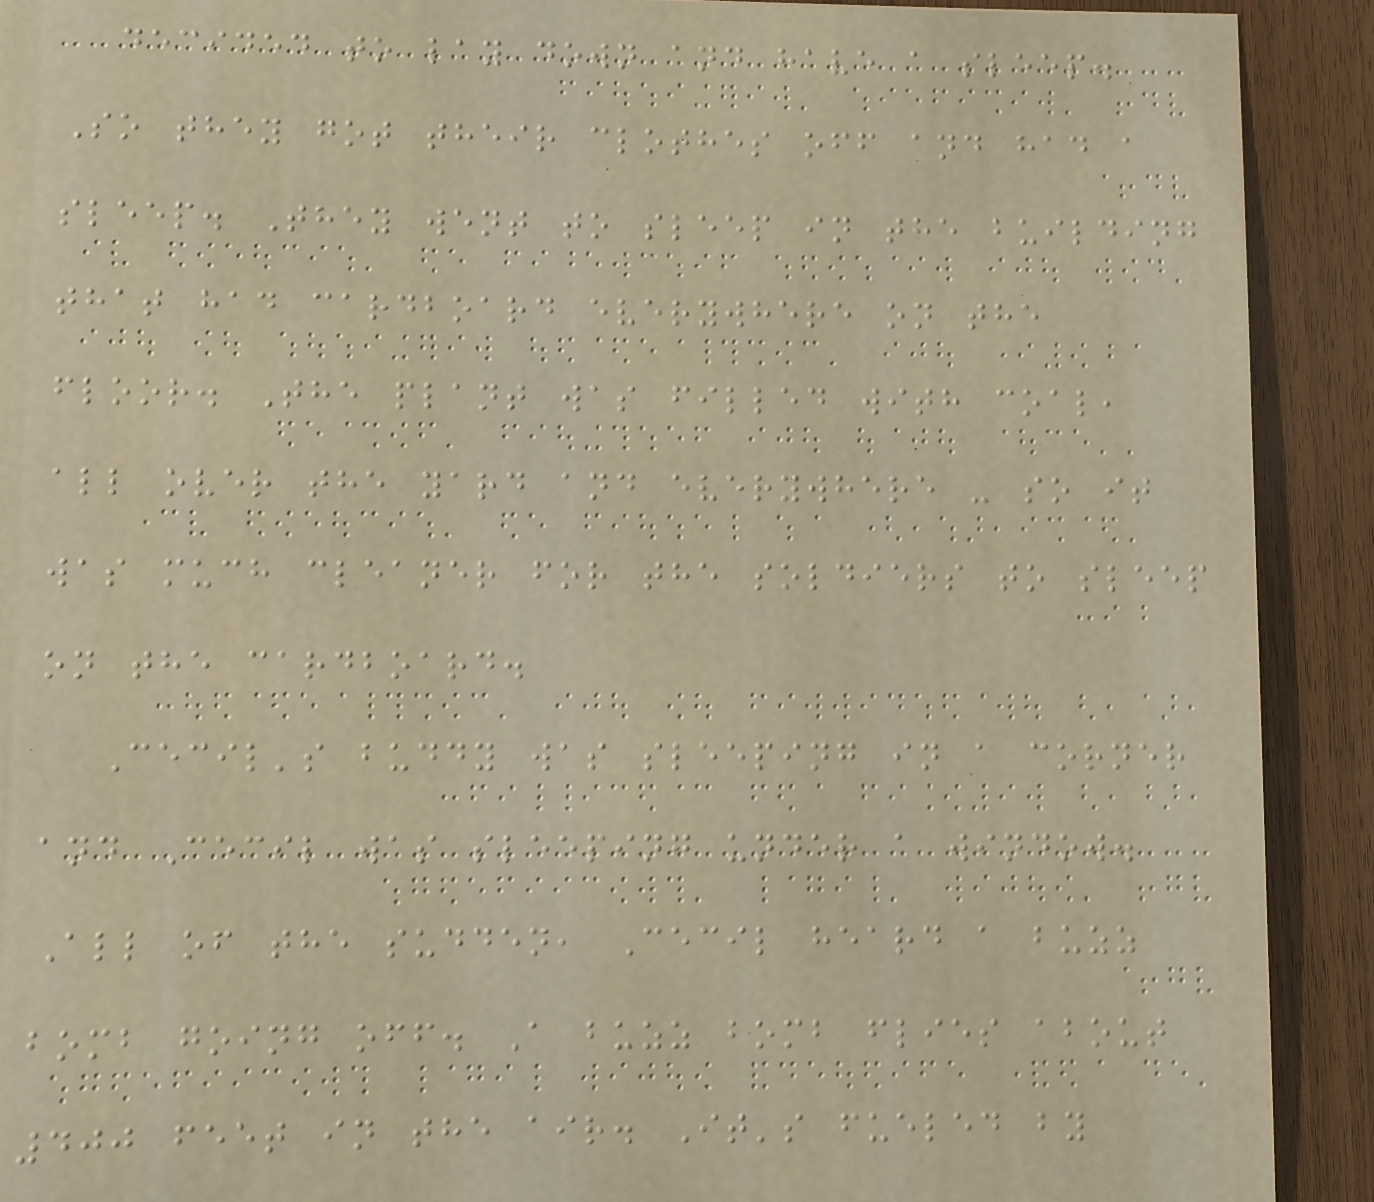decided to lay down and have a sleep.
So they got their clothes off and had a
sleep. They went to sleep in the building
that had cardboard everywhere on the
floor. The plant was filled with coal,
all over the yard and everywhere - so it
was much cleaner for the soldiers to sleep
on the cardboard.
Cecil's buddy was sleeping in a corner
and Cecil was sleeping under a window.
All of the sudden, Cecil heard a buzz
bomb going off. A buzz bomb flies about
400 feet in the air. It's fueled by
